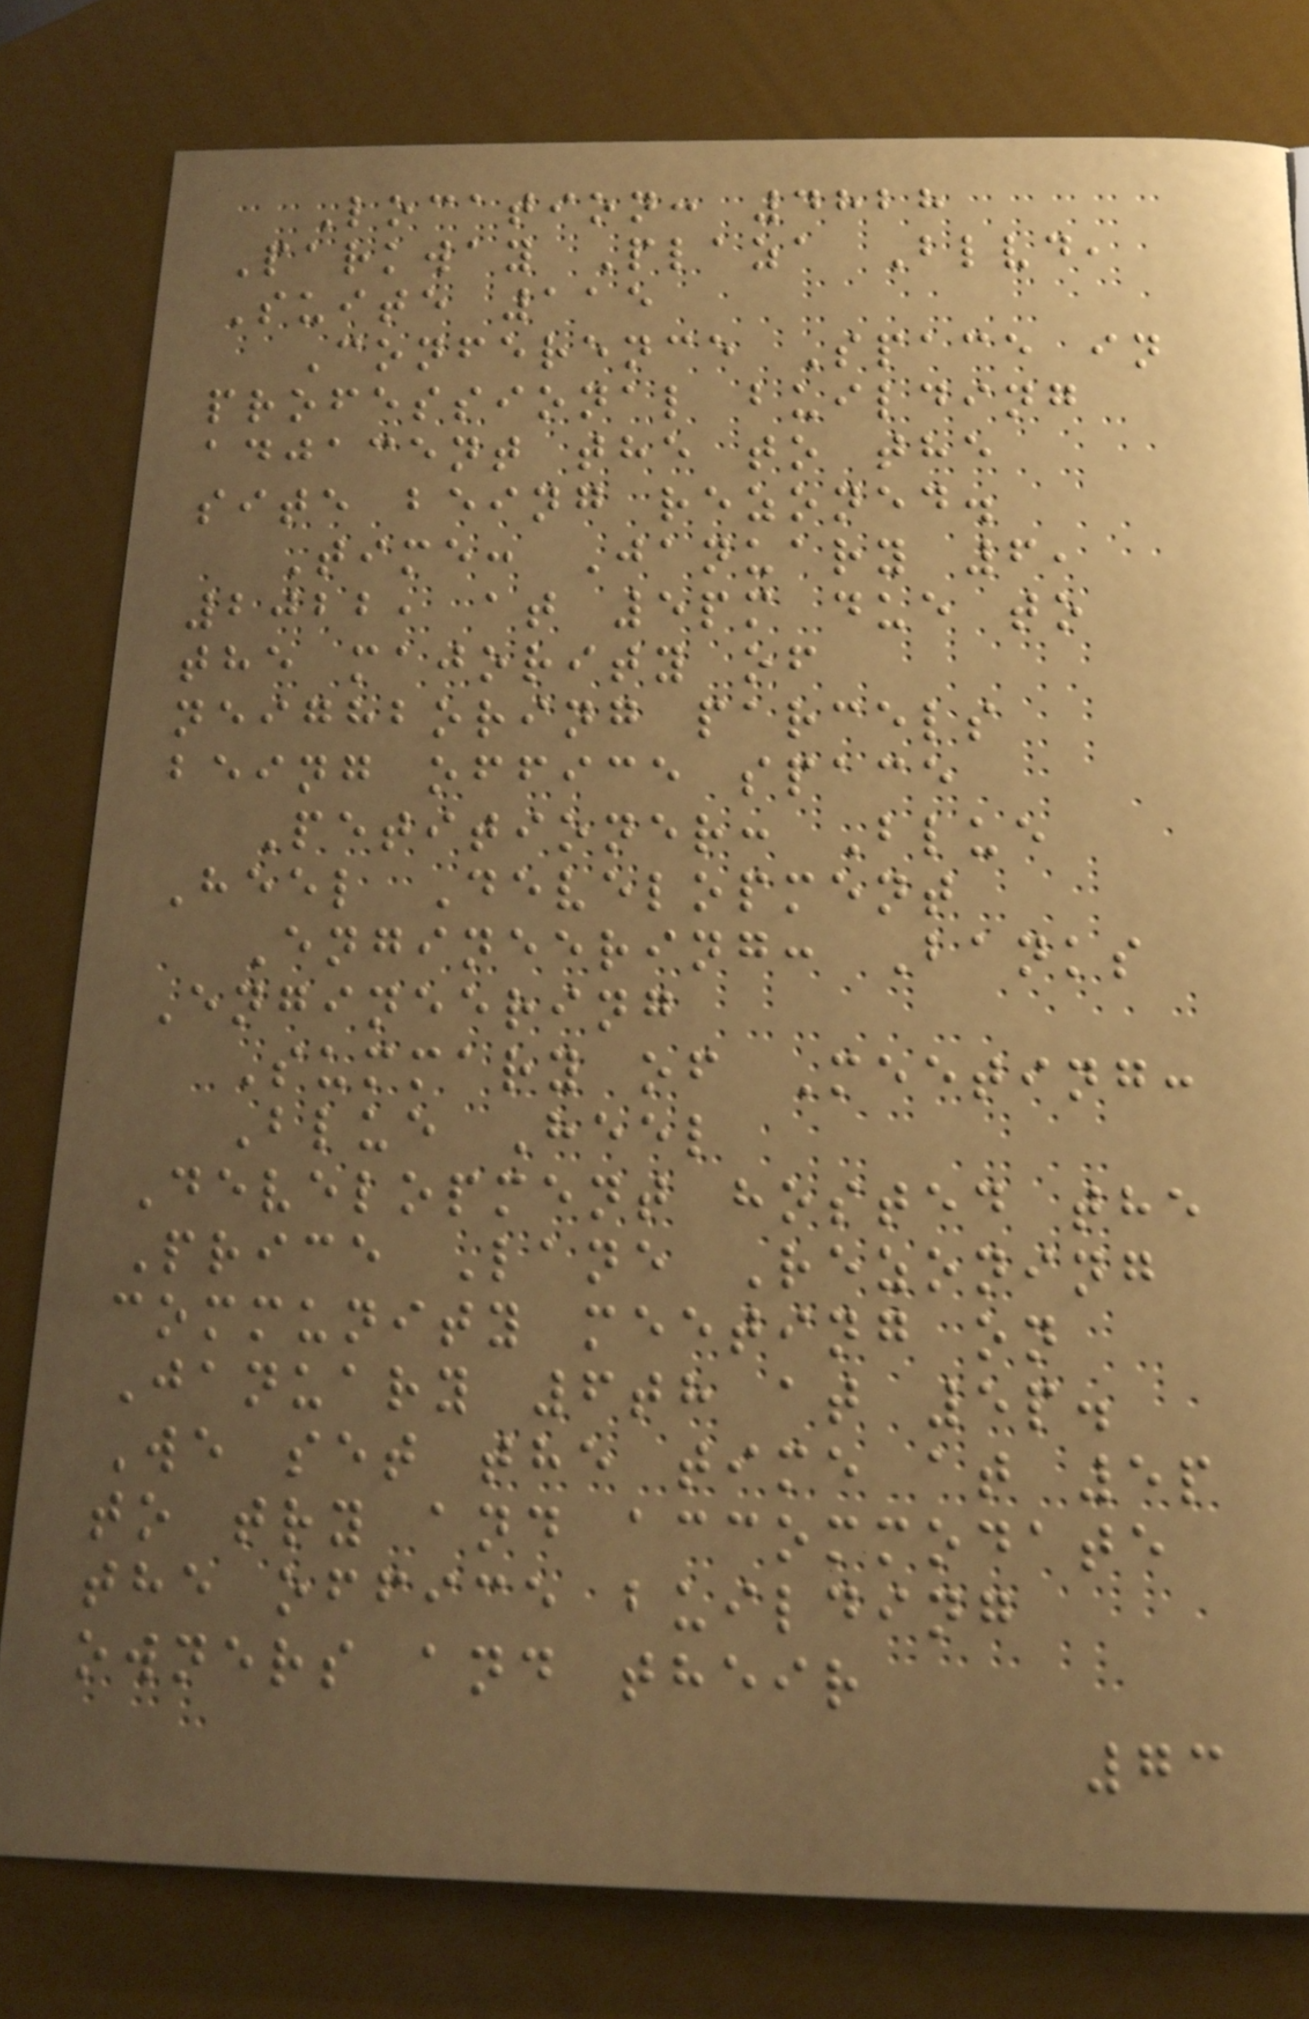Location: 4828
Parkway Plaza Blvd,
Suite 115
Conference Space in
professional building
adjacent the to the
site being rezoned.
Time: January 6,
2022, at 5pm due to
the majority of
neighboring parcels
being office space
Petitioner: Blue
Heel Development
Engineering: Banks
Engineering
Summary of Meeting:
Blue Heel
Development hosted the
Price Lane Rezoning
community meeting on
January 6th at 5p.
We set the time at 5p
to try and accommodate
the office building
owners and their
73
